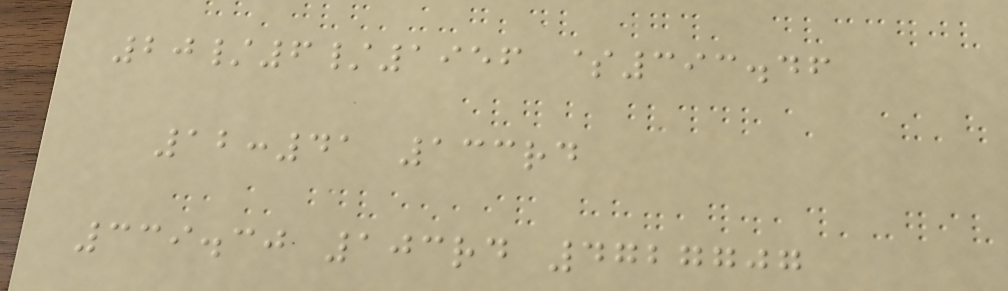20/6/1956 $393.46
12:41 133rd
339.30 103rd 4727707
